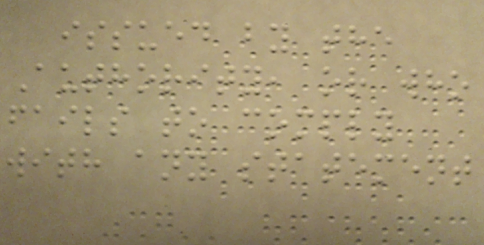issued by the
Authority, or who
fails to comply
with any statement
